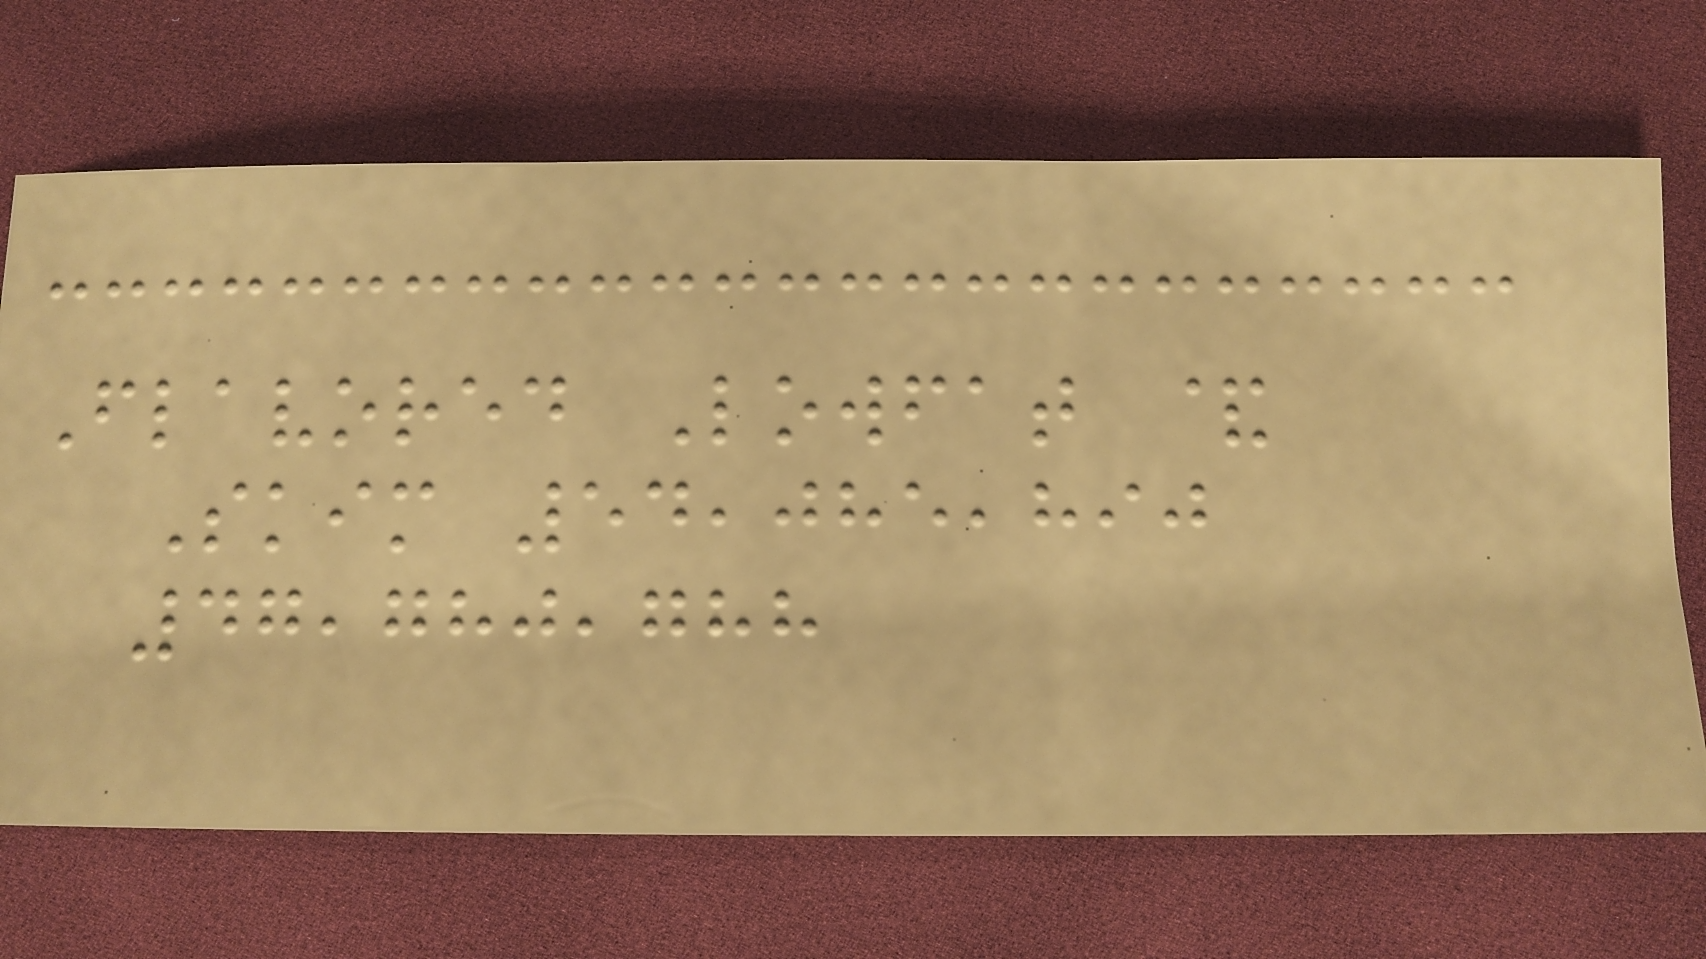Flavored Lowfat &
Skim 54,085,890
47,780,788
